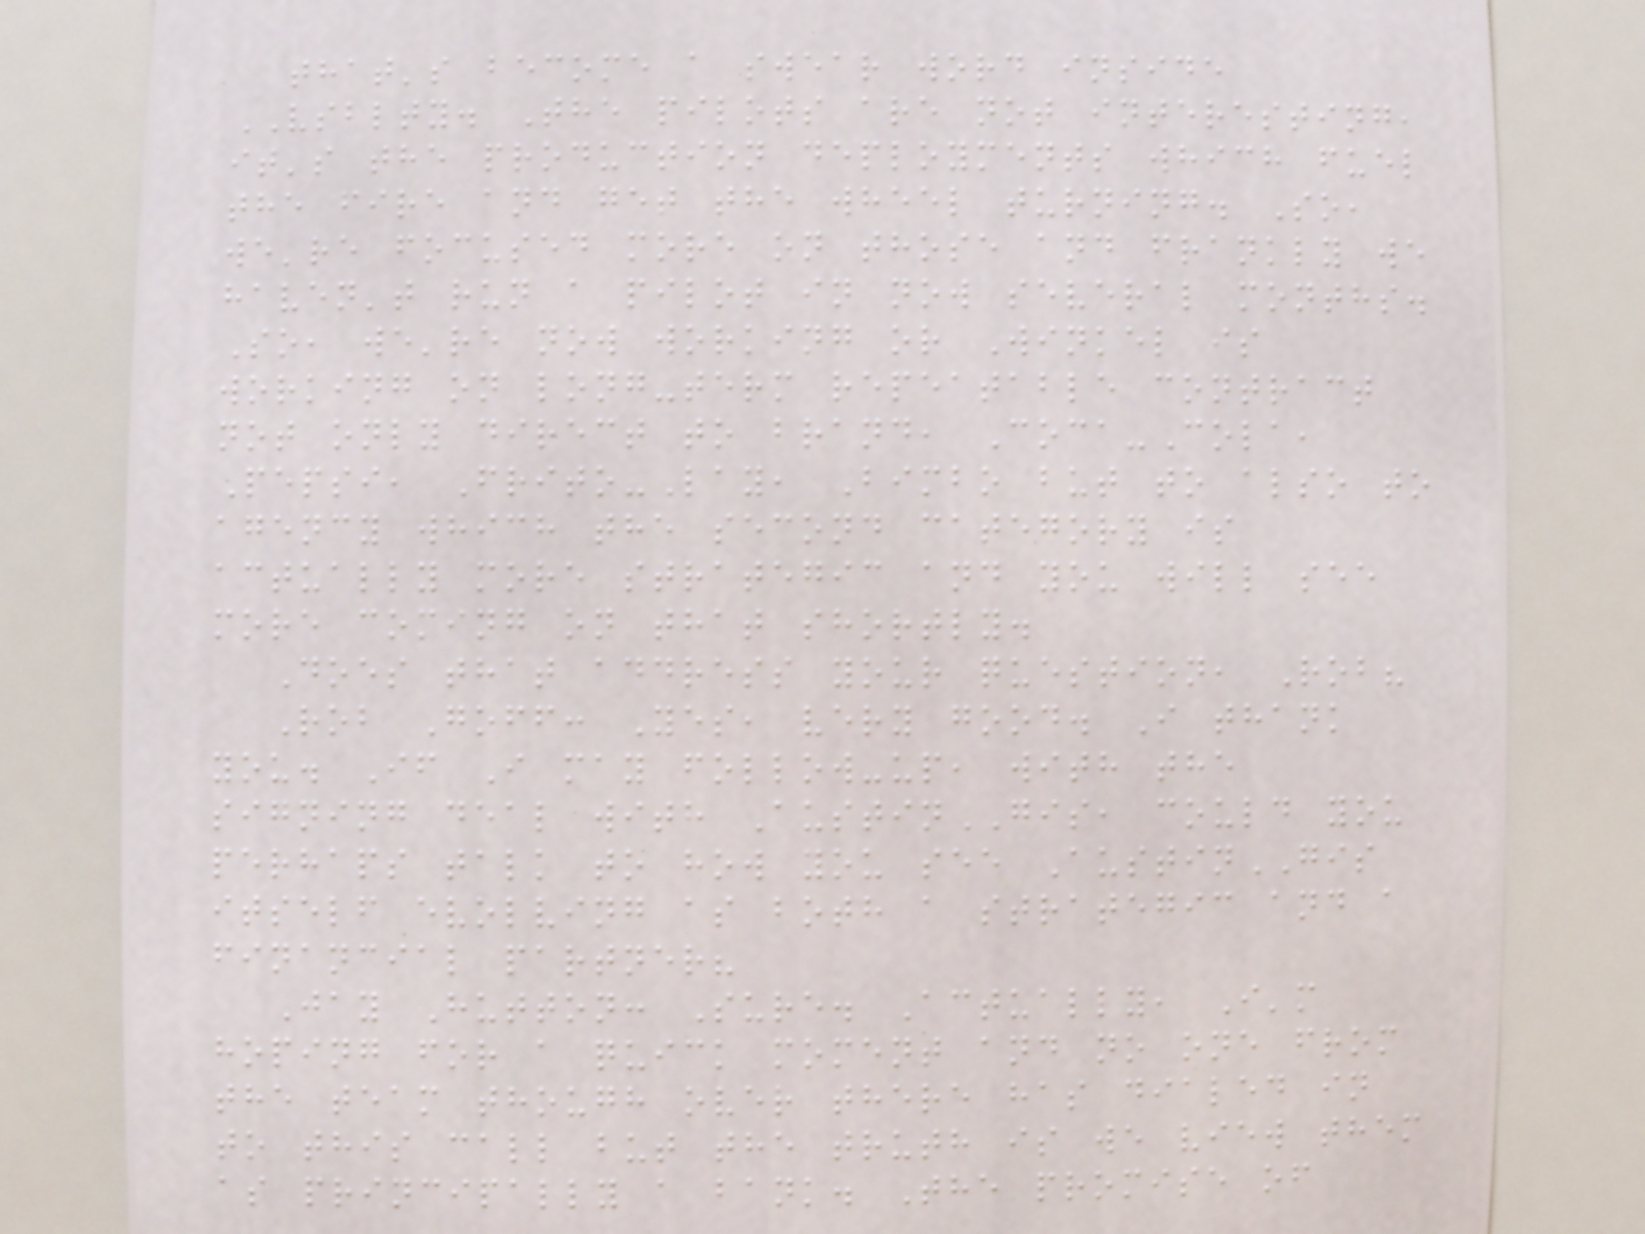that's become a swear word inside
VSBLTY. The pilots are not interesting,
it's the production deployments which fuel
the fire and get the wheel turning. So,
we're focused more on those and frankly we
haven't run a pilot in now several months.
So, we're now working or Winkel is
working on long-term repeatable contract
not only direct to brand, Coca-Cola,
Pepsi, Frito-Lay, Bimbo but to also to
agency which the second category is
actually more strategic and you will see
more coming on that shortly.
Does that address your question, Rob?
Rob Goff: Yes, very good. I thank
you. If I may follow-up, with the
signing deal with AustinGIS, could you
perhaps talk to how you see AustinGIS
itself evolving as both a strategic and a
financial partner?
Jay Hutton: Sure. Actually, I'm
hoping for a quick moment and no one from
the team though over there has dialed in
to this call but the truth is we view them
as principally a bank. The promise of
